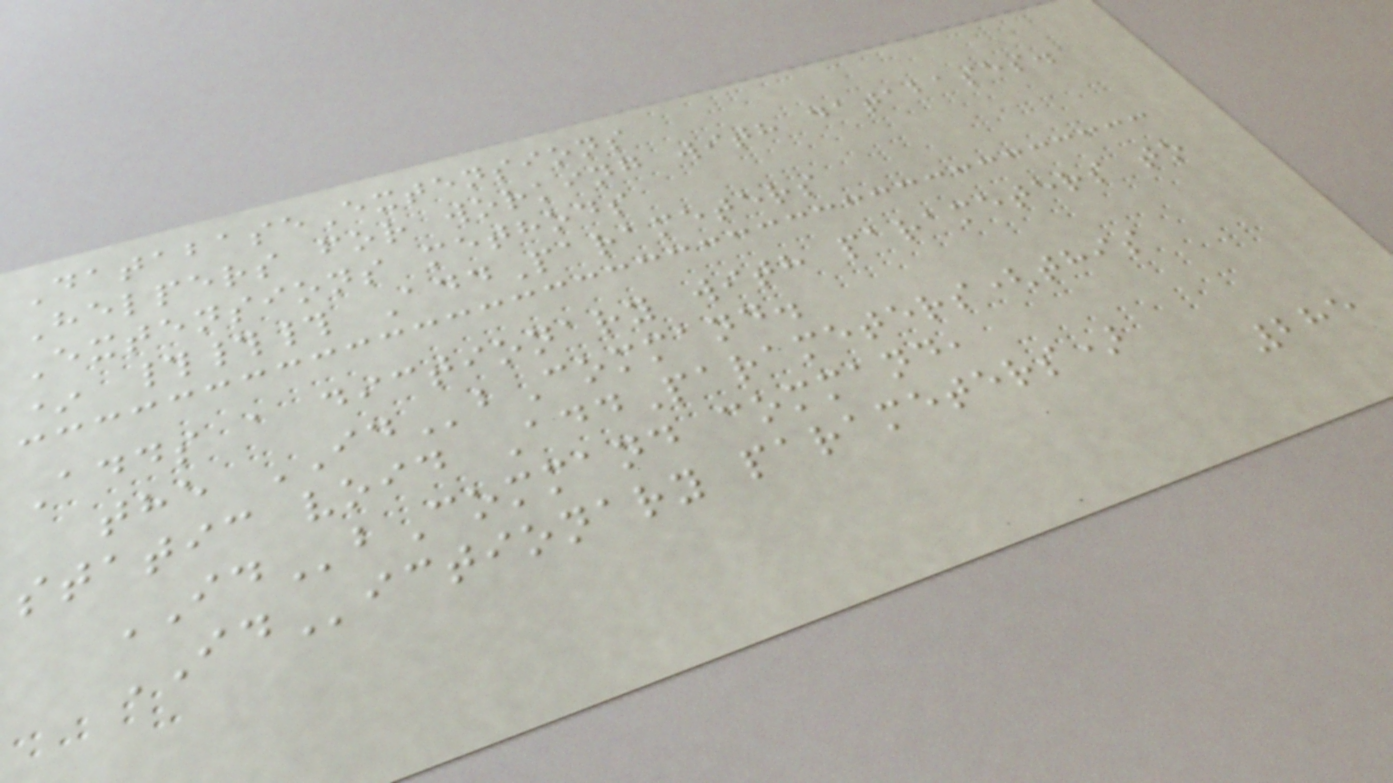DatabaseExtensions
Helpers for working with databases.
Extensions methods
* ### AddParameters
Adds a dictionary with parameters to
the IDbCommand.
static void AddParameters(this
IDbCommand command,
IDictionary parameters)
285
